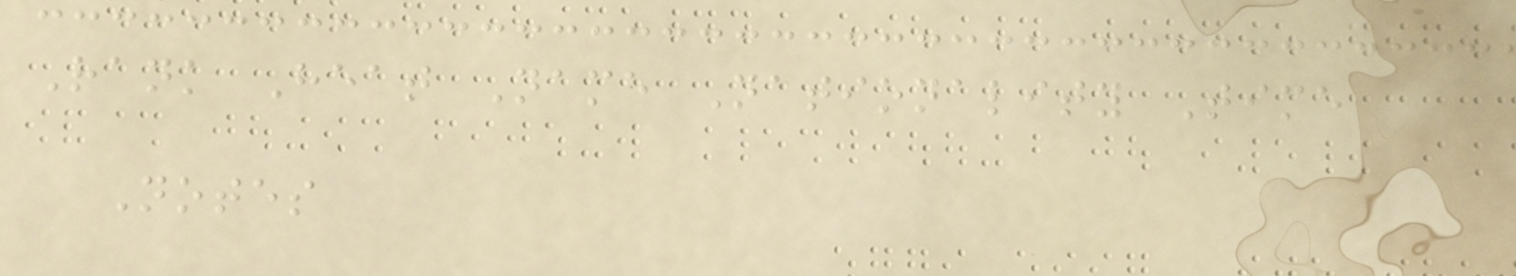Rank Heat Name Nationality Time
Notes
